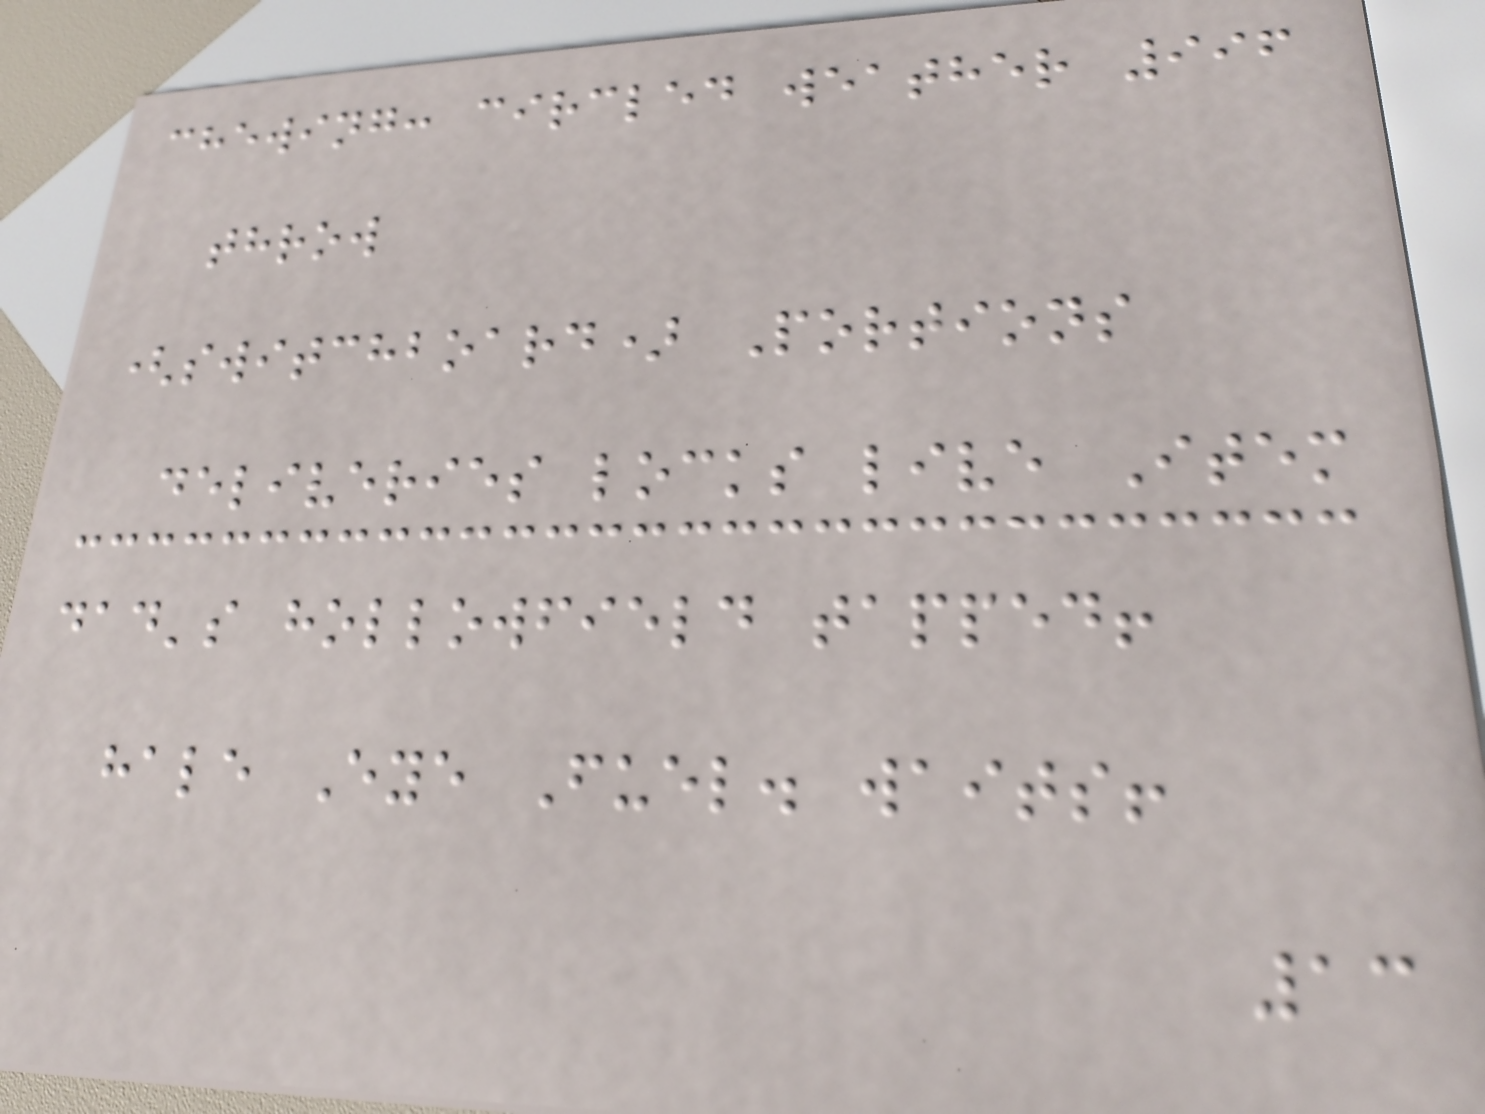chewing: circled weather 996
throw
(switchboard) Portions
deliveries locks live Item
dad's hollowfield tapped!
hale Eye Fuel. waits!
13
